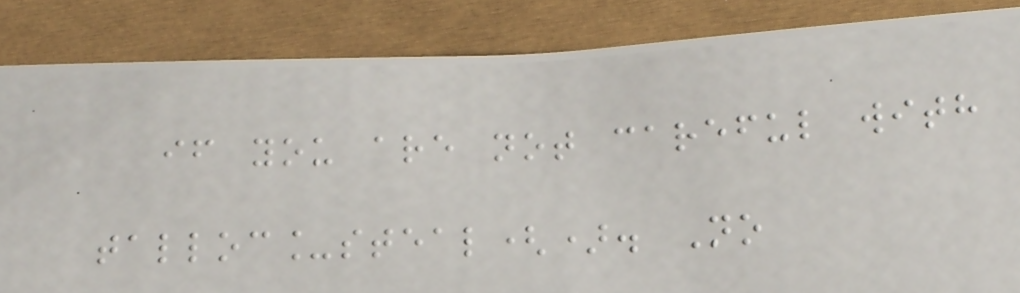if you are not careful with
talloc_steal(). No
